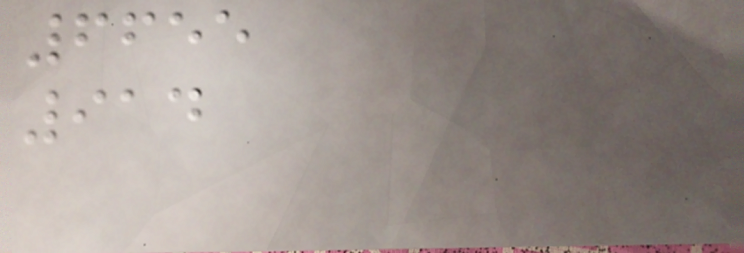6655
914
